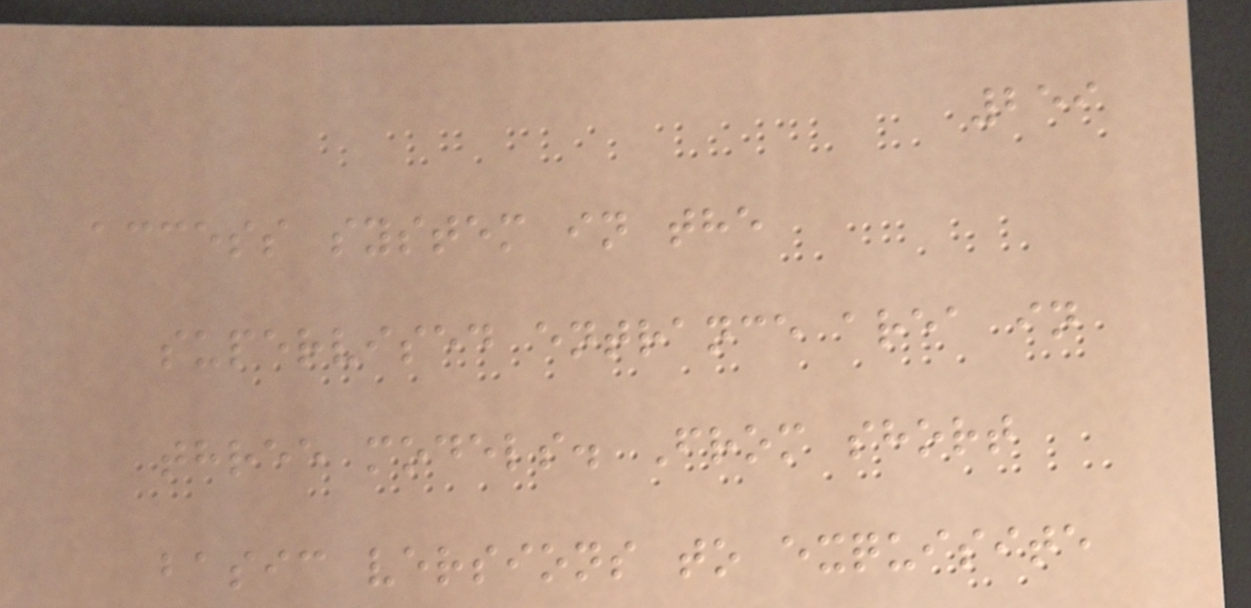259
access system in the
supervised entrance area in
three models. From short
basic versions to exquisite
